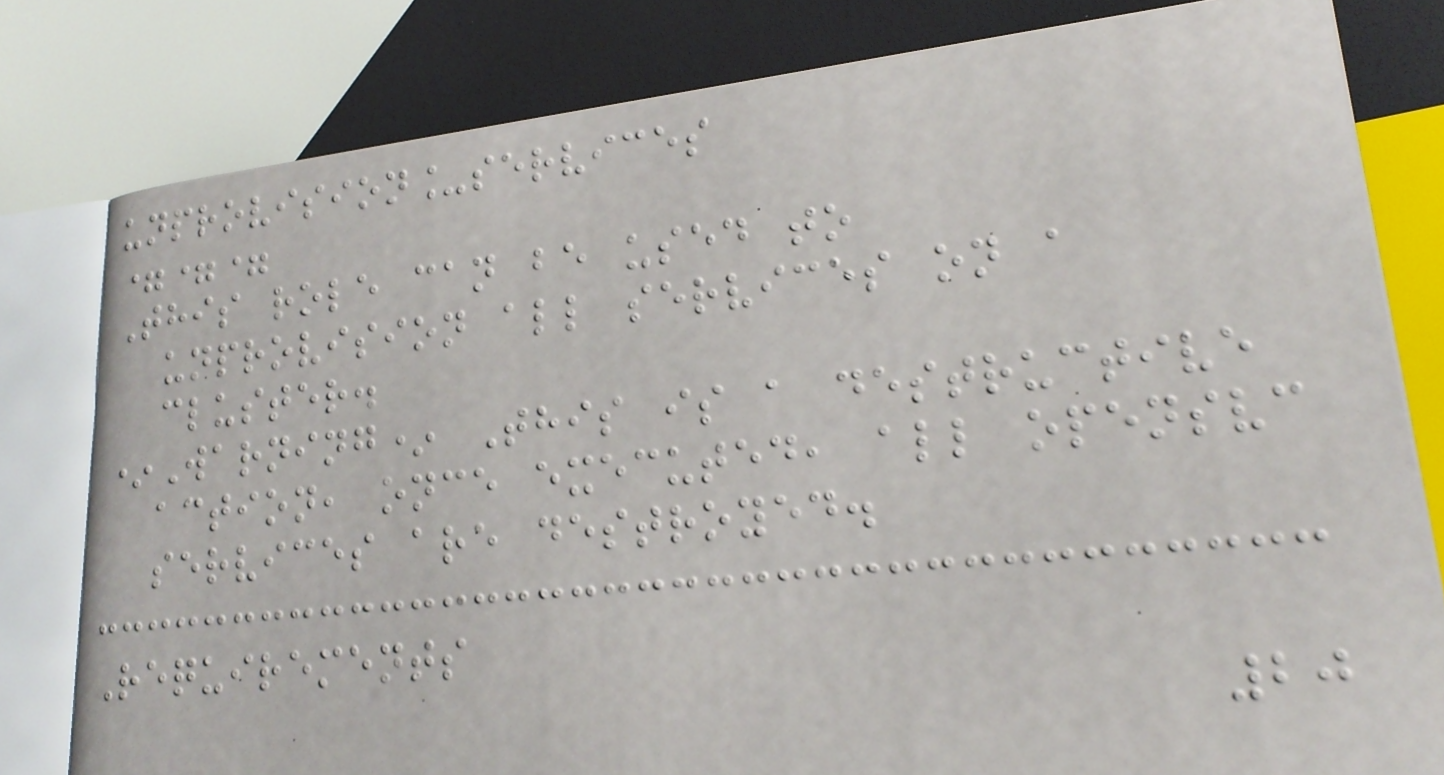unprovision_services
===
This role can be used to
unprovision all services on a
cluster.
*Warning* This is a destructive
action, once executed, all opensvc
services are destroyed.
Requirements
20
